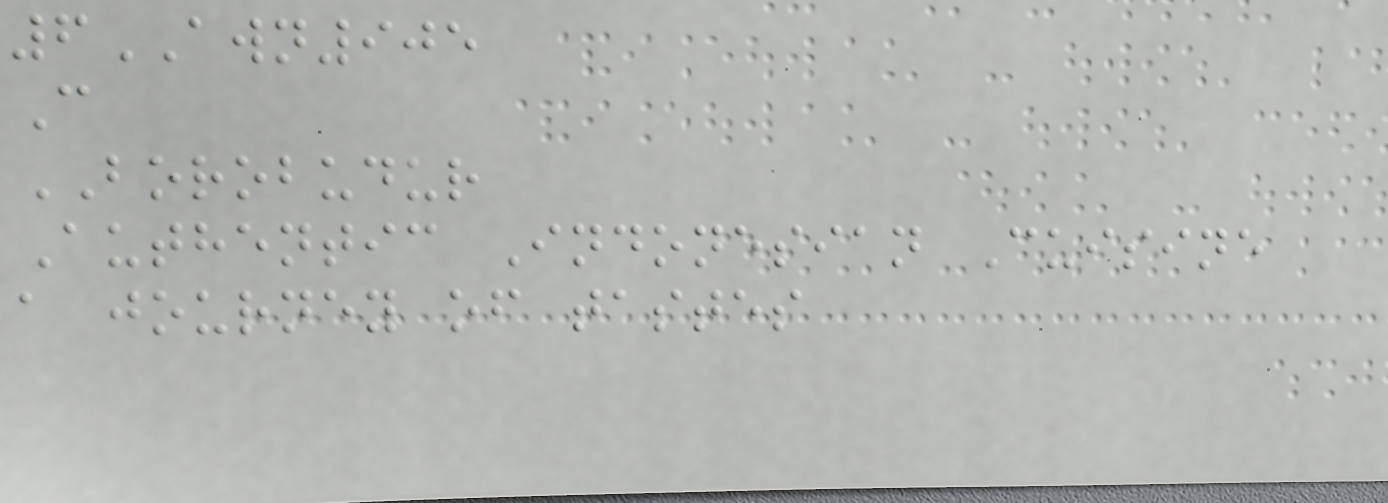6AWN905
C
BOROBUDUR
Authentic Indonesian Cuisine
a journey of tastes
